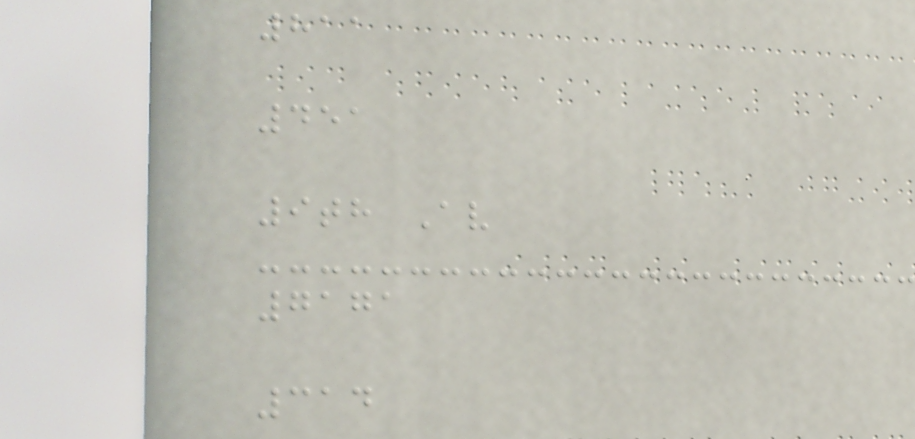811
451
9th Av
7171
314
